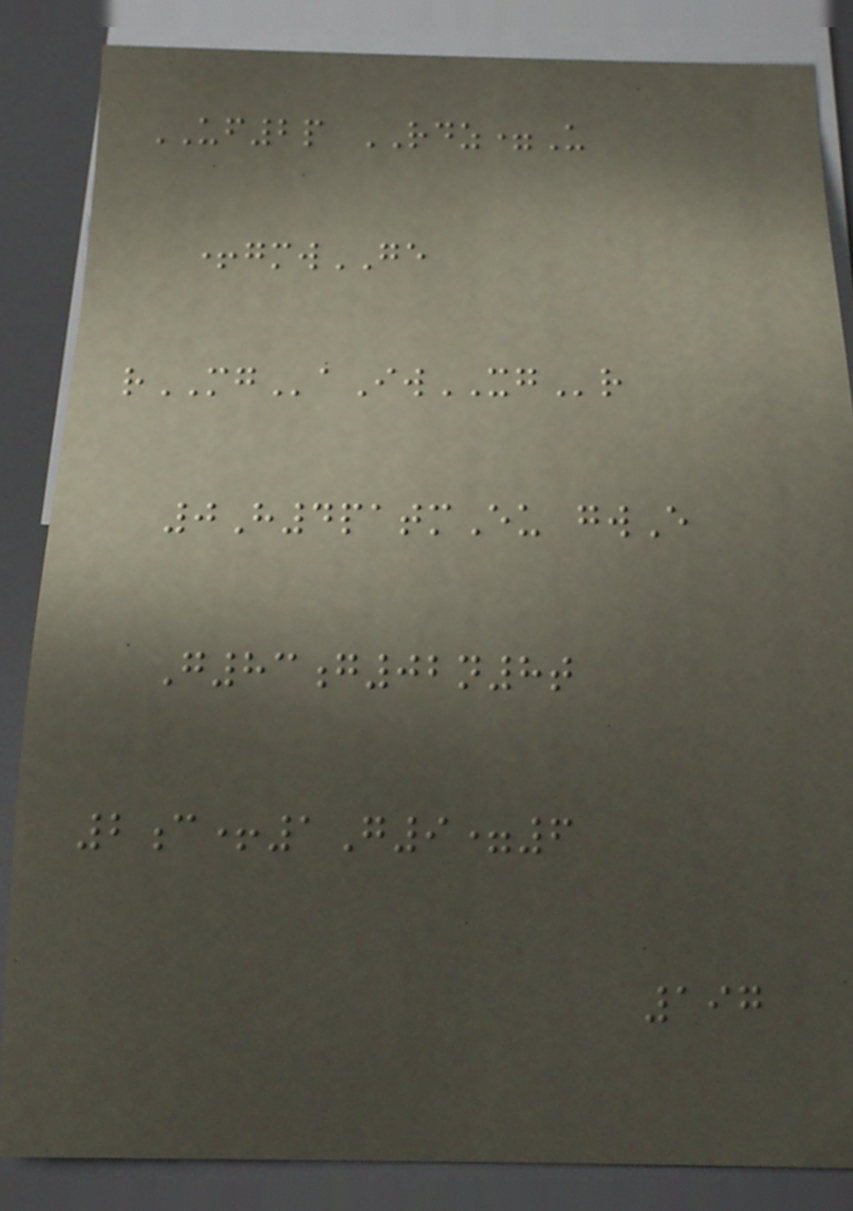UF2p RDZ=U
+gmwGE
rMGaIwXGr
0H4patmEu gwE
G83g02n8t
2c+1G9=6
197
